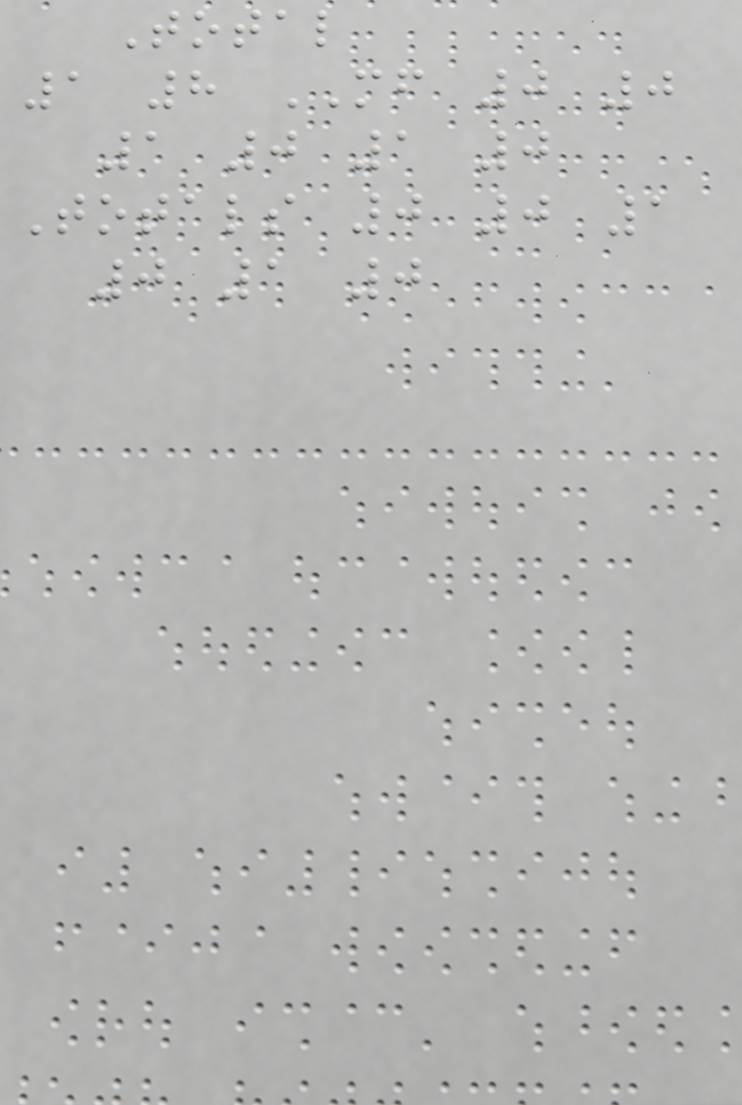Total
1 8 MF 0 0
1 0 1 0
Totals 0 0 1
0 1 0
